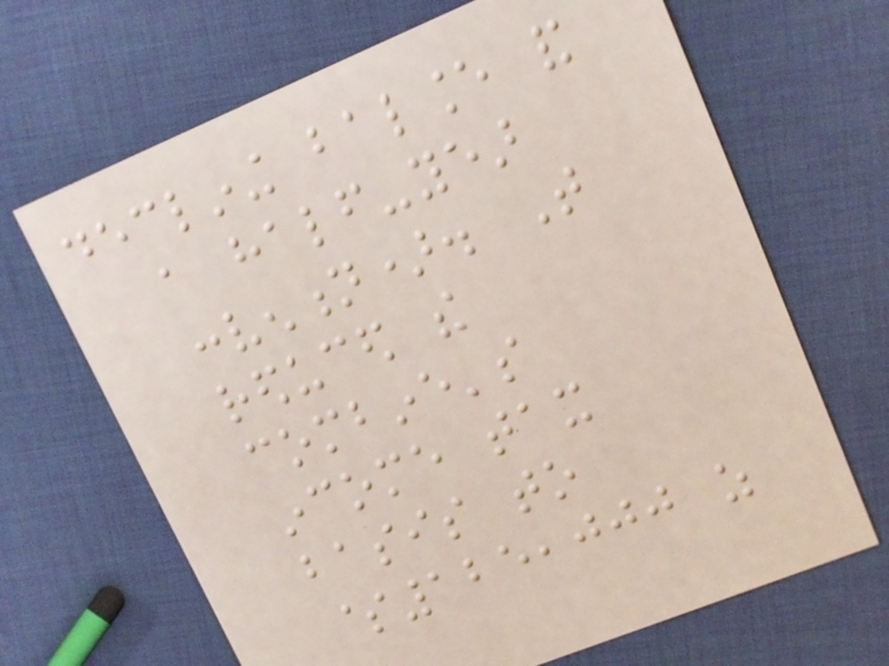declining balance and
a half-year
convention). That
reduced the
combine's
income tax
basis to
$125,000 as
